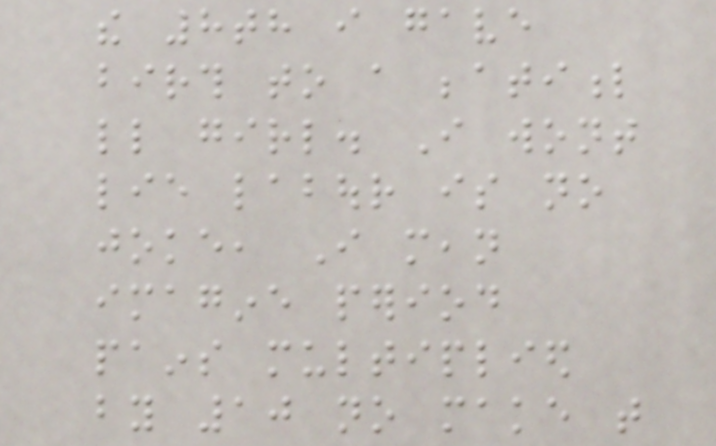the 8th i gave
birth to a beatiful
little girl. I wont
lie labour is no
joke, I mean
imagine period
pains multiplied
by 10 no make that
